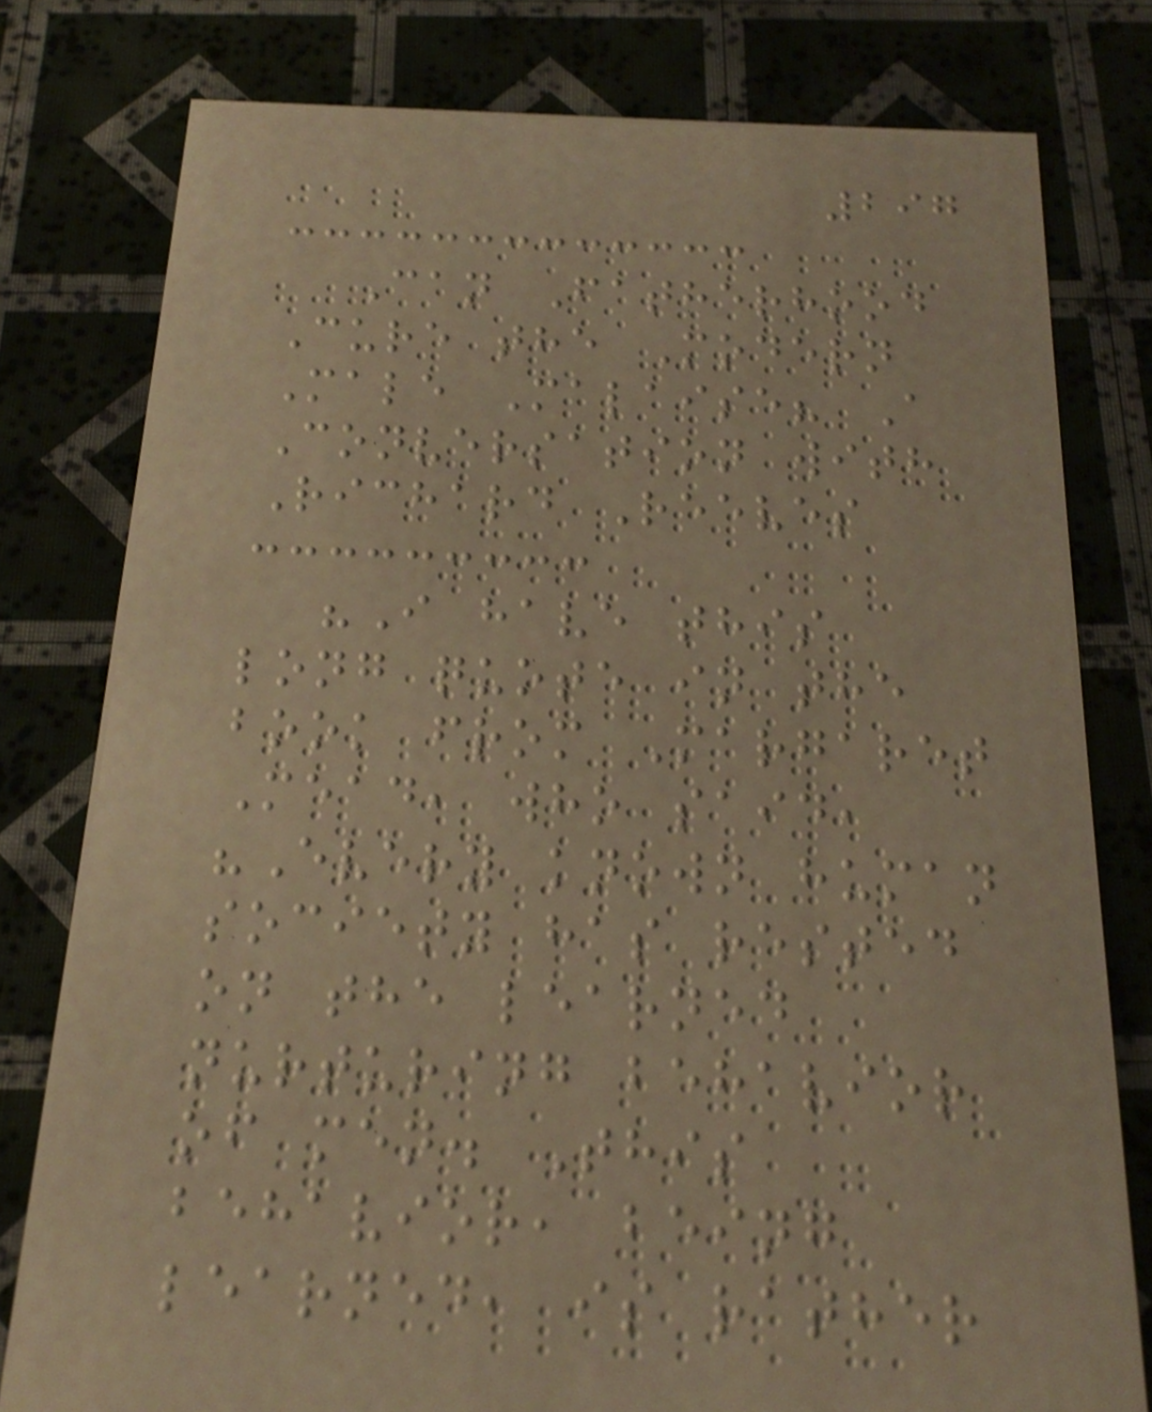297
Can Fatherhood
Cure the Modern
Male Malaise? A
Conversation with
Richard Reeves
"I have this
long quote in the
book from Margaret
Mead, who said,
"Every known human
society has rested
on the learned
nurturing behavior
of men. This
behavior, being
learned, is rather
